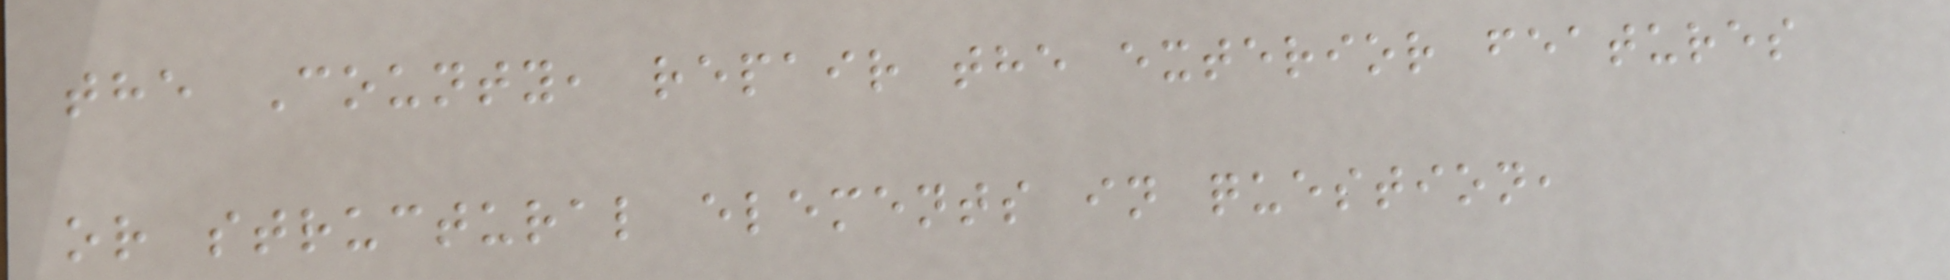the County, repair the exterior features
or structural elements in question,
